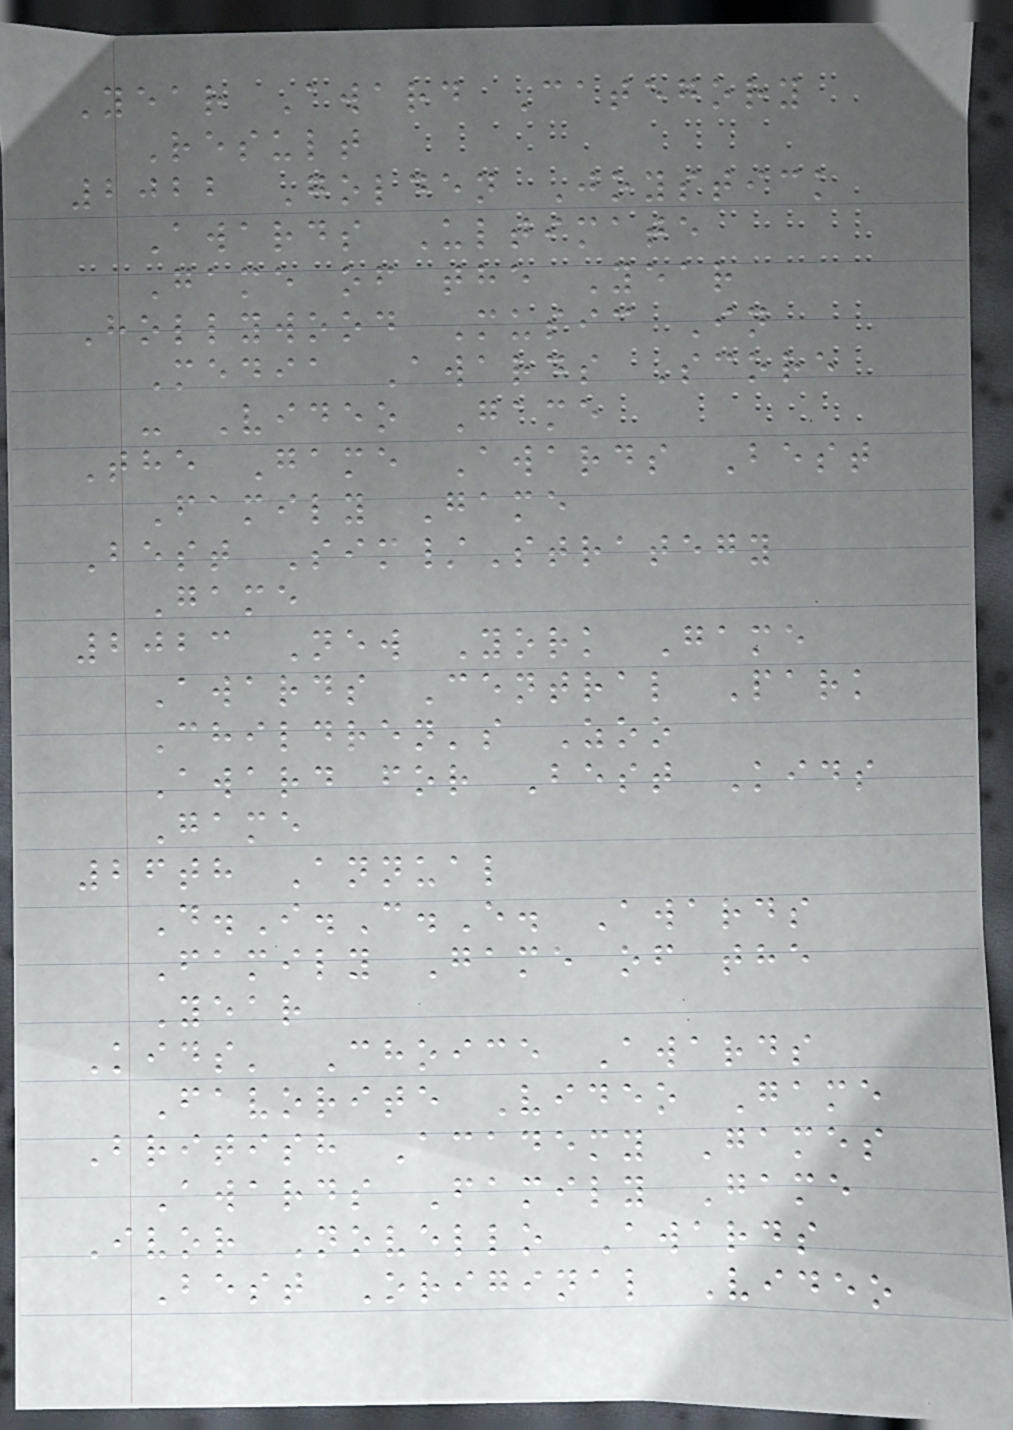Year Award Category
Result
2022 Golden Joystick
Awards Ultimate
Game of the Year
Hollywood Music In
Media Awards Score
- Video Game
The Game Awards Best
Family Game
Best Sim/Strategy
Game
2023 New York Game
Awards Central Park
Children's Zoo
Award for Best Kids
Game
26th Annual
D.I.C.E. Awards
Family Game of the
Year
Kids' Choice Awards
Favorite Video Game
British Academy Games
Awards Family Game
Ivor Novello Awards
Best Original Video
